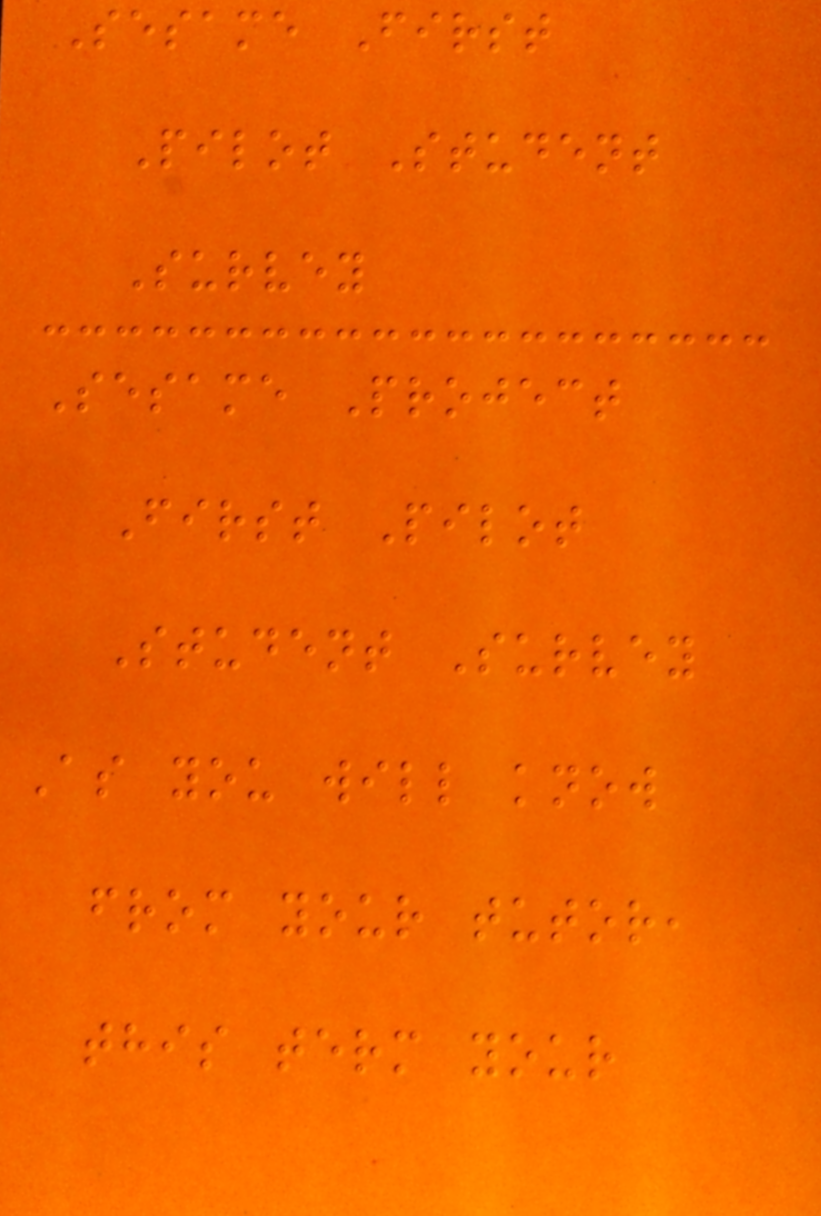Sesame First
Pilot Student
Survey
Sesame Project
First Pilot
Student Survey
As you will know
from your tutor,
this term your
